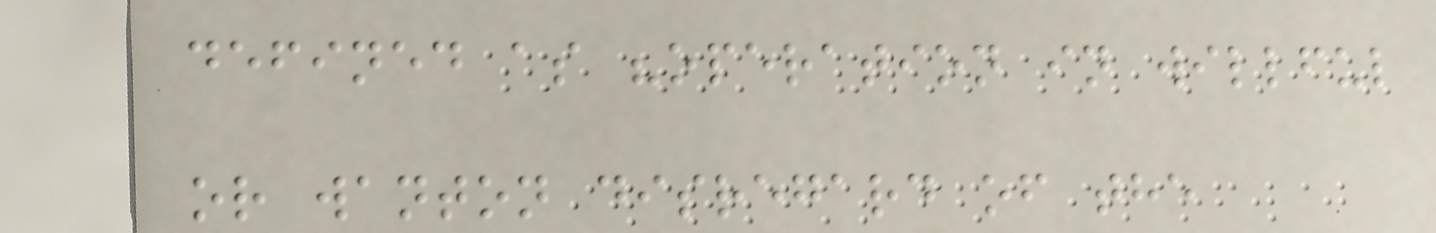defined as "operation in willful
or wanton disregard of the
